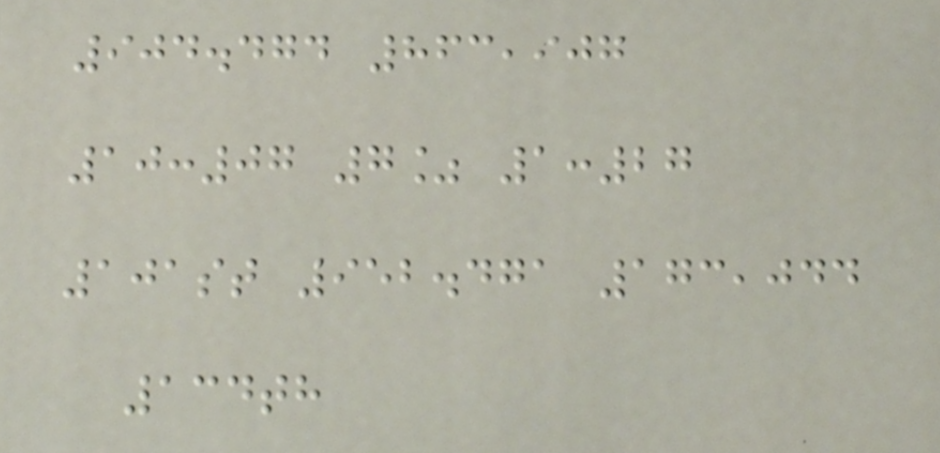904.474 863,907
10:07 7% 1:27
101st 952.471 173,044
134th
